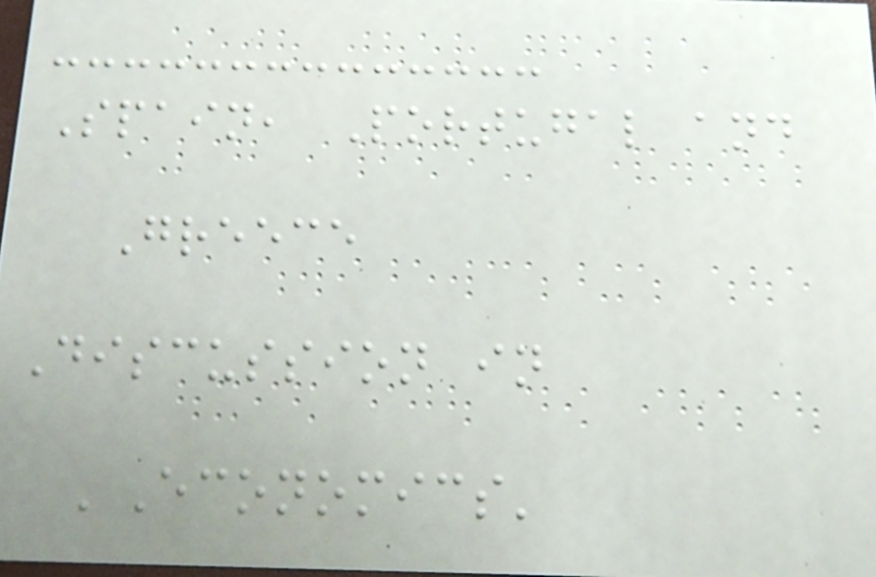Spain, Portugal and
Greece
Discussion in
'Economics'
